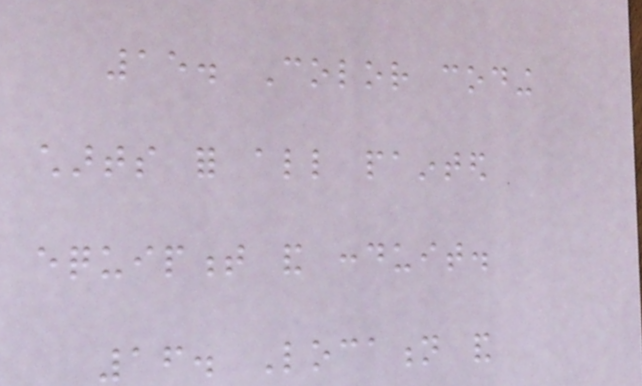15. Color coding
charts for all painted
equipment and conduit.
16. Location and
